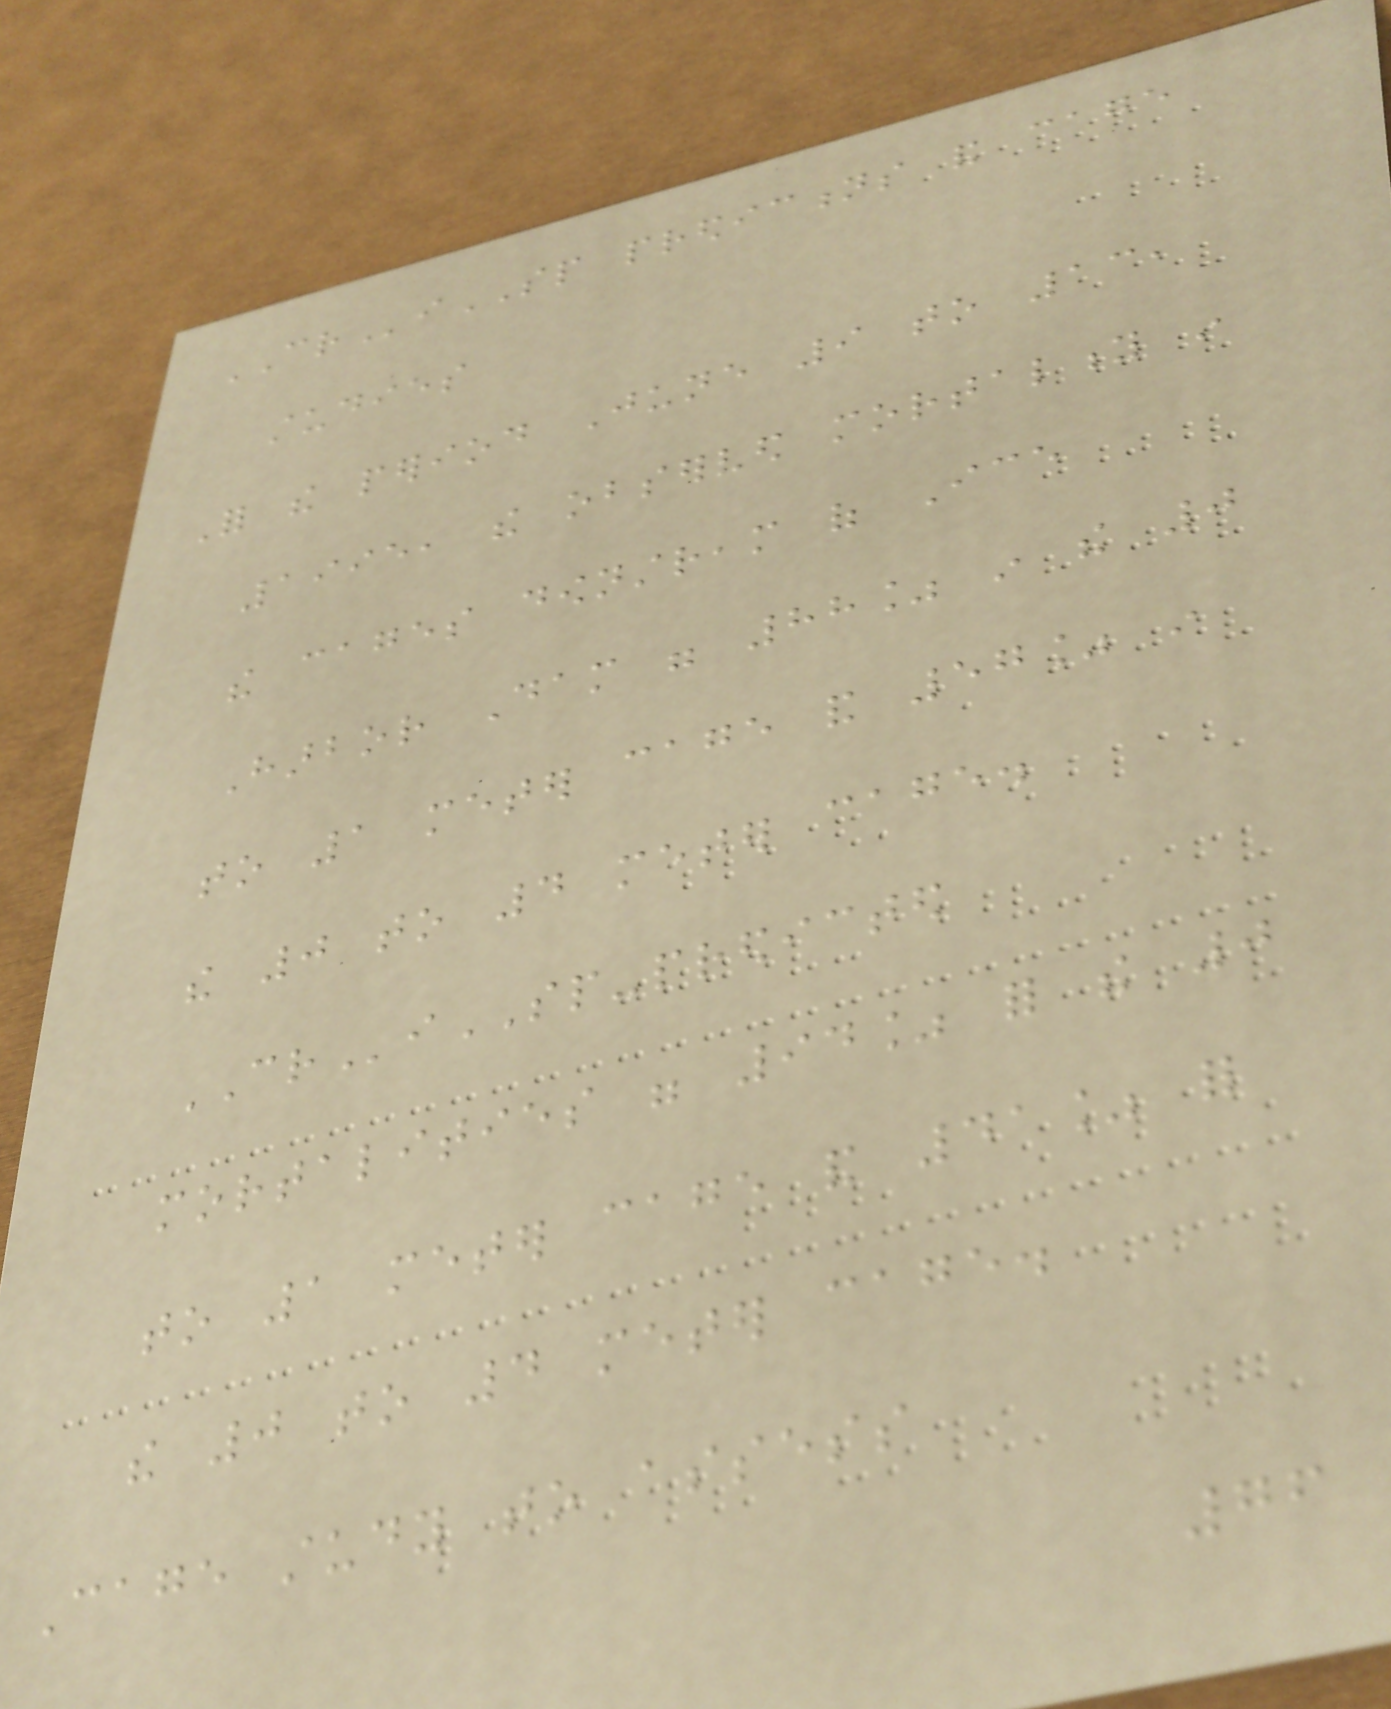CRiSP predictions and cage
studies
For the period June 9 to 13,
1995, the observed mortality in
the cages downstream of Ice
Harbor Dam were 88% in the 0
to 1 meter cage and 57% in
the 0 to 4 meter cage.
CRiSP-predicted
mortalities were 94% for the 0
to 1 meter cage and 41% for
the 0 to 4 meter cage.
Cage study to assess
76
